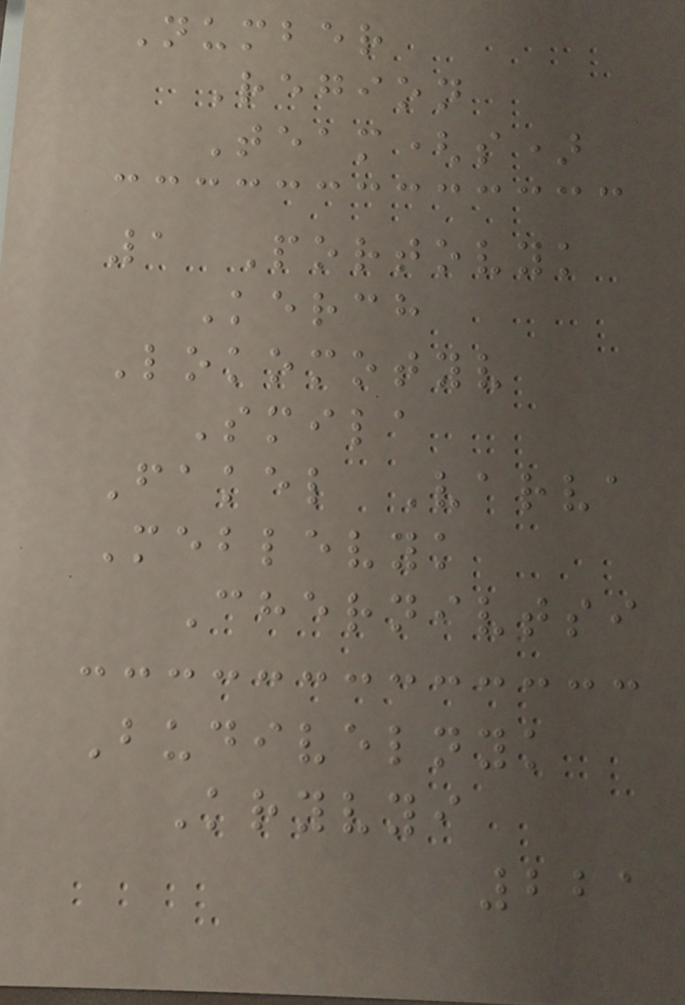Number
Region
Team(s)
1 Portovyk
Kerch
Lokomotyv
Smila
Fakel Varva
Meblevyk
Chernivtsi
Budivelnyk
Kryvyi
221
